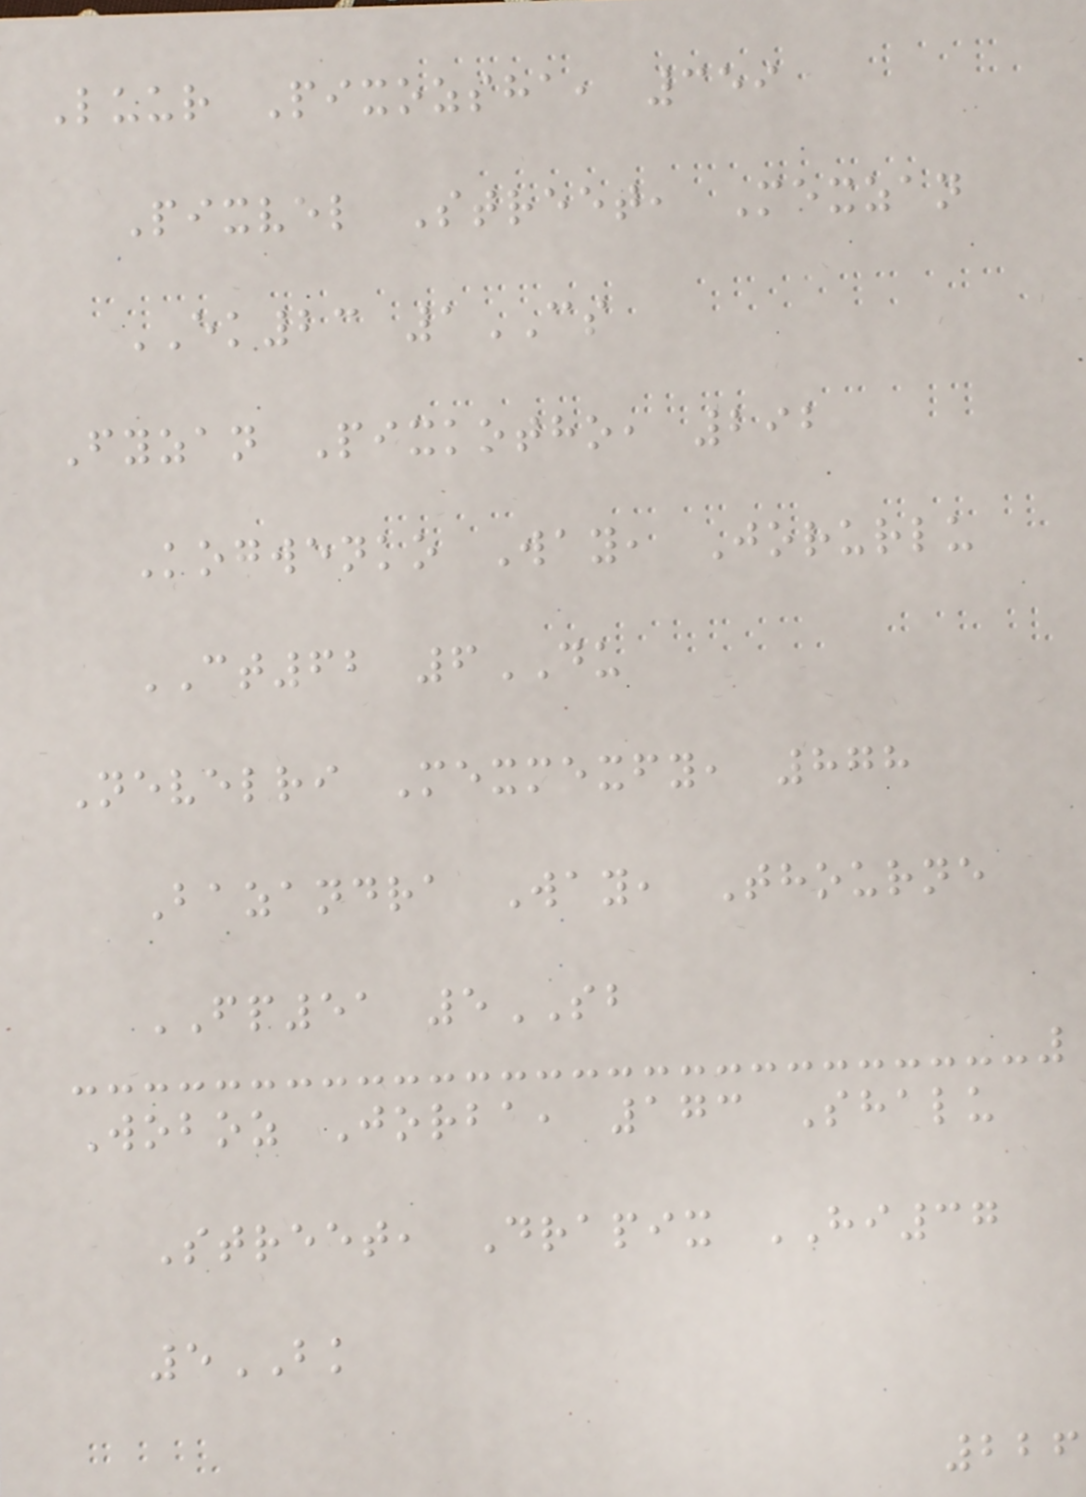Luur Pixozsha, 359
Pixvel Street, Mexzan
EK23 1CS
Fyzan Pixkotho, 292
Kogwenko Way, Jorurlu
CT62 6DU
Nevelri Mexmexfy, 878
Bazandra Way, Thourne
FP51 5SB
Woboz Jorba, 173 Shalu
Street, Drapix HI37
5BK
226
